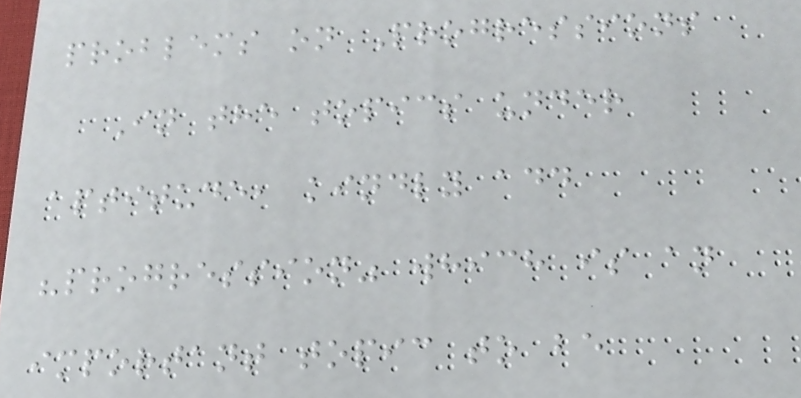problems on Progressions
In the topics under
aptitude, kindly add
"progression" which is an
important topic to be
